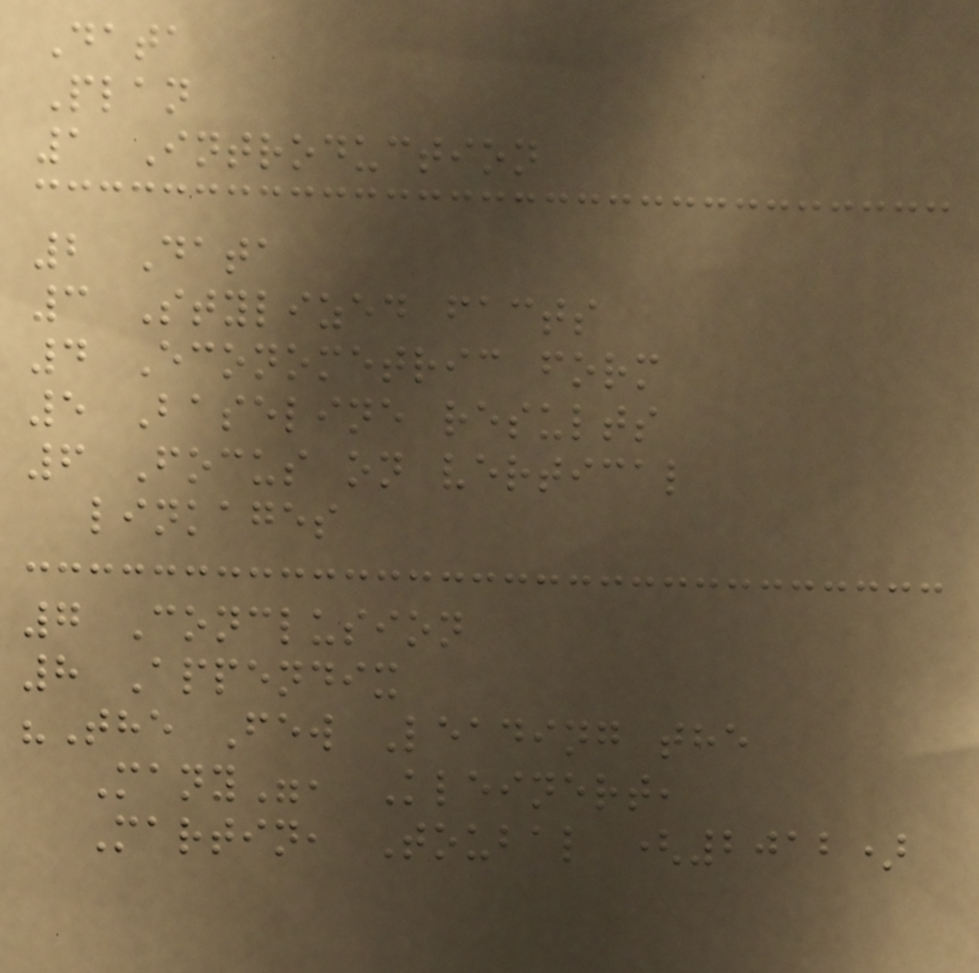Data
Plan
1 Introduction
2 Data
3 Stylized facts
4 Econometric form
5 Baseline results
6 Focus on vertical
linkages
7 Conclusion
8 Appendix
"The Few Leading the
Many", Kleinert,
Martin, Toubal (2012)
